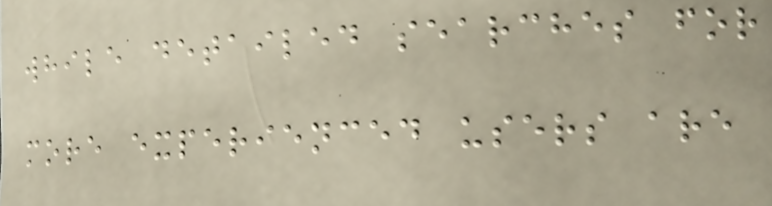while detailed searches for
more experienced users are
